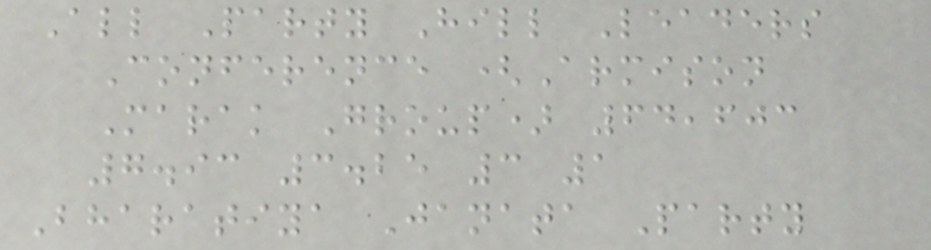All Party Hill Leaders
Conference (Armison
Marak Group) 64,603
7.93 3.25 3 1
Bharatiya Janata Party
